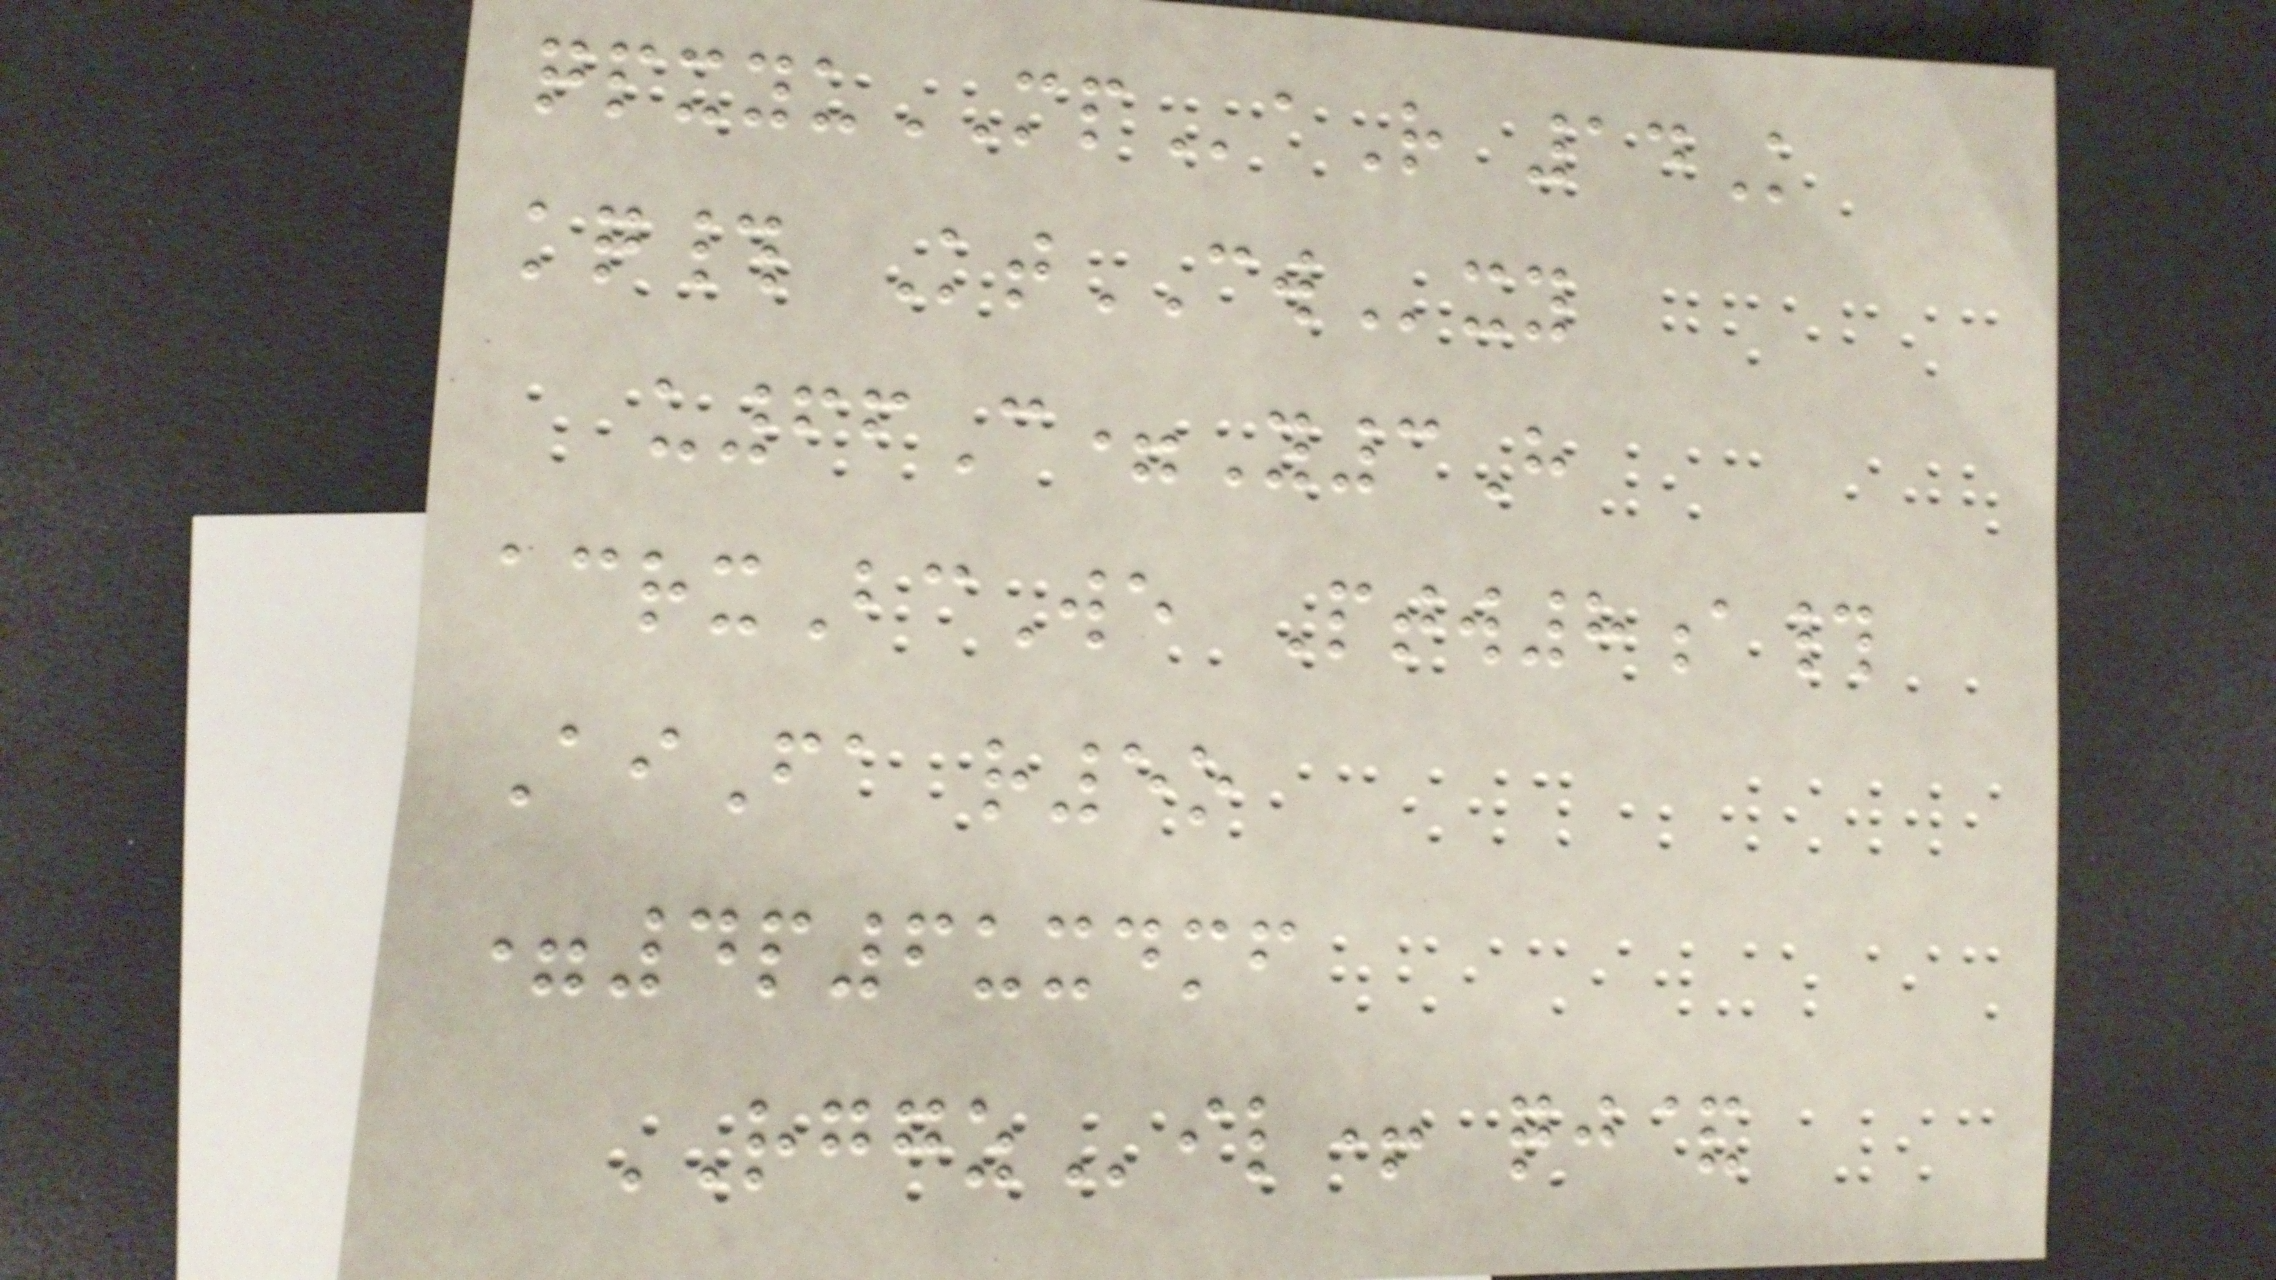qpxyuMPaR 14K
kq# KtCWxy
u66C=Y3H
acrxBcWe Ptw8a#
AiFa r5o
=4p6uxdmf
RGGZil+ qj&
